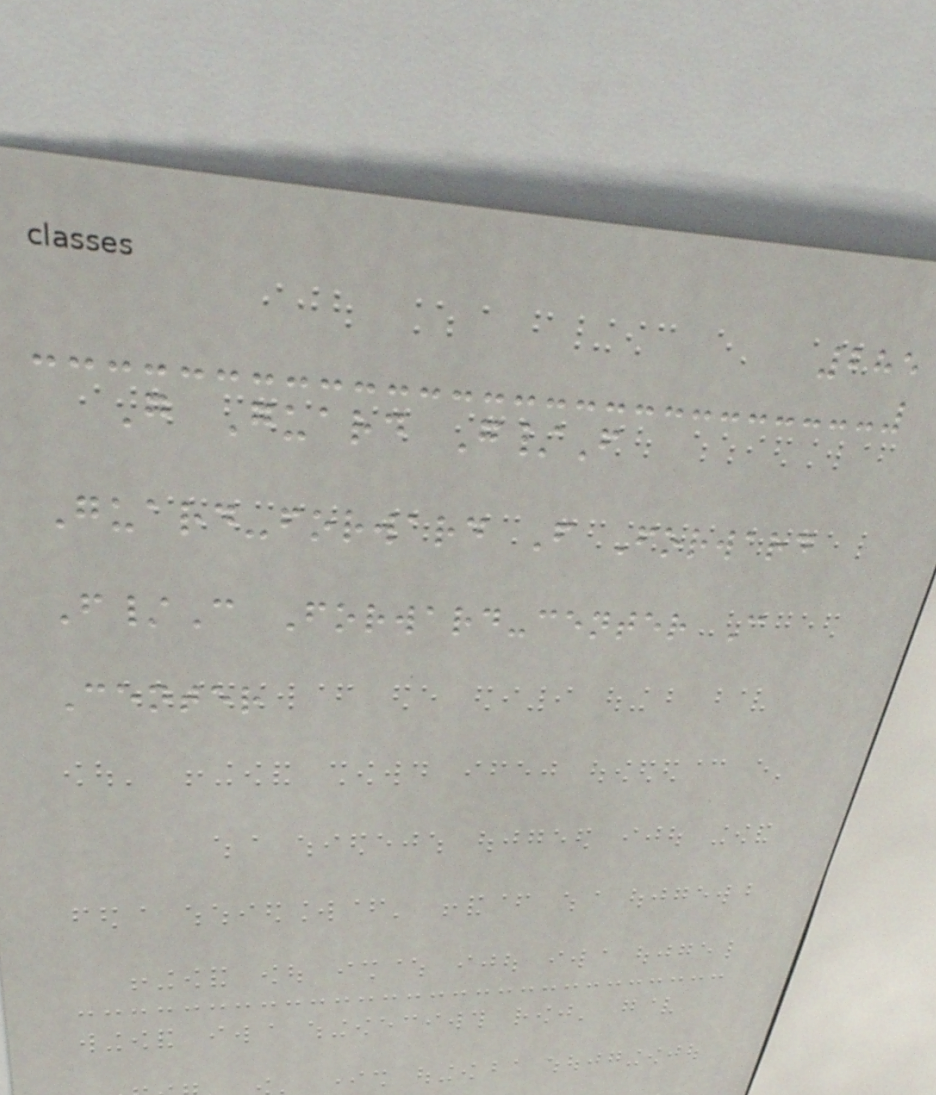285
G Guard G/F
Guard-forward F Forward
F/C Forward-center C
Center
